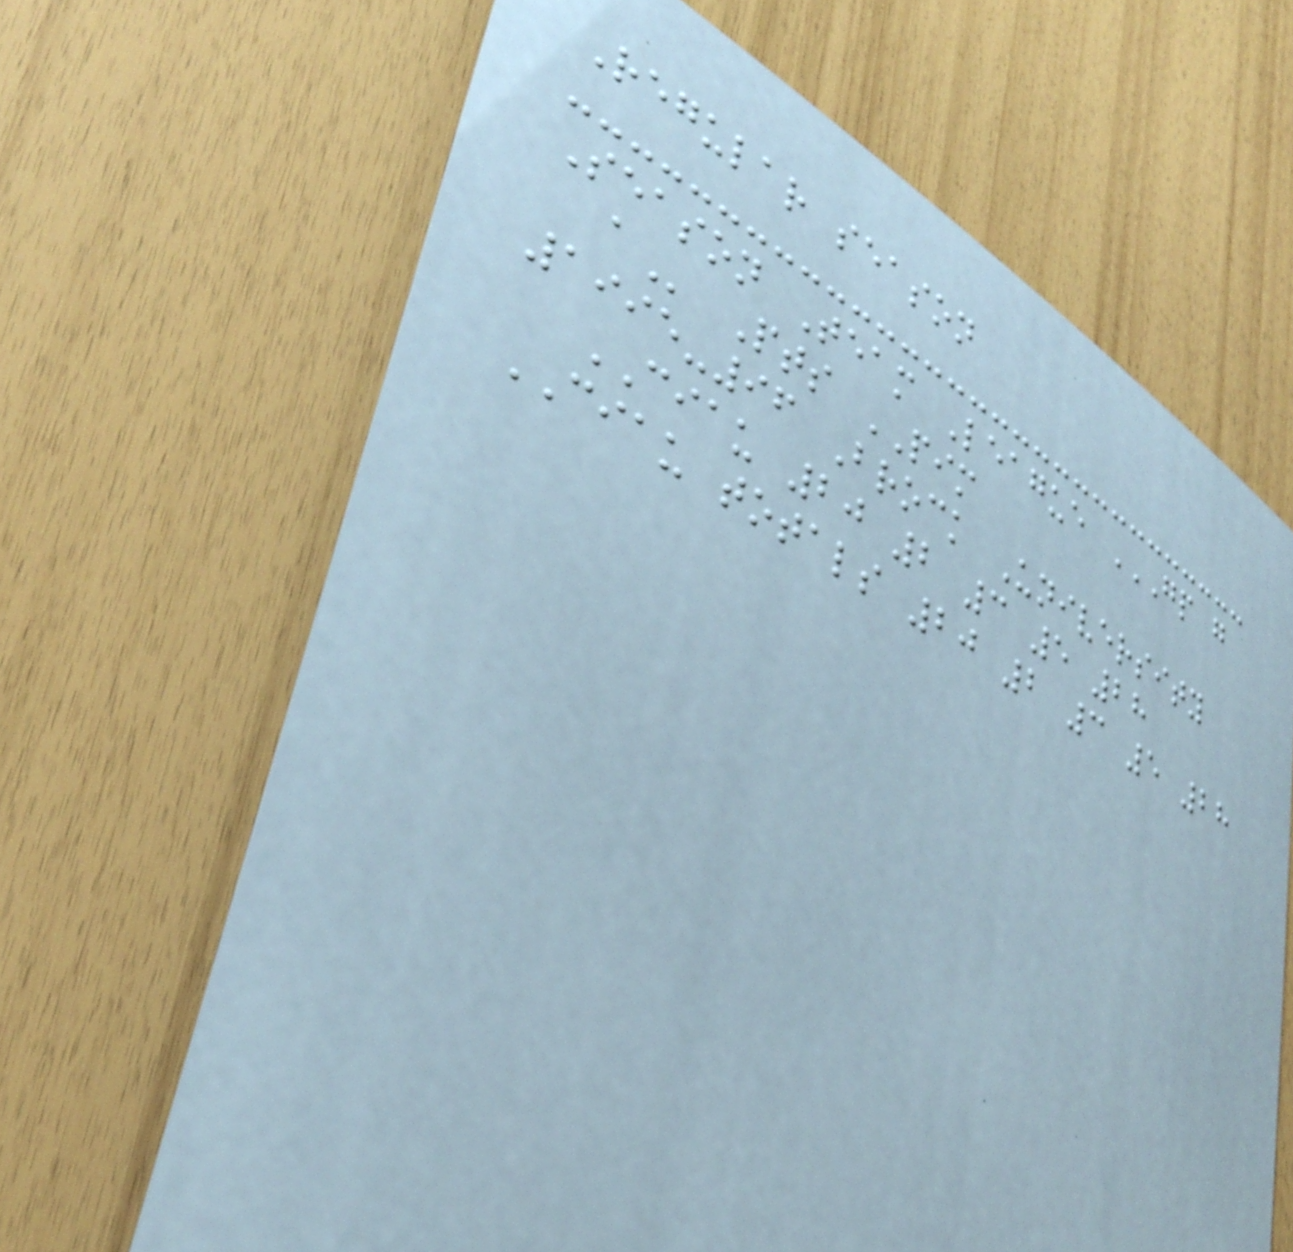Regular season
Season Team League GP G
A Pts PIM
1995-96 Brock University
CIAU 20 2 3 5 28
CIAU totals 20 2 3 5 28
